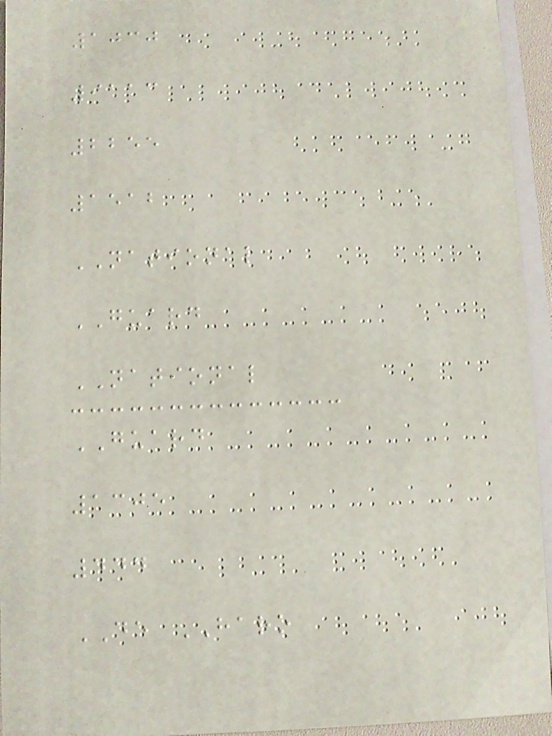1030
9113
2255
1512
NATIONAL
GUARD
NATIONAL
GUARD
1305
444
DE HARO
